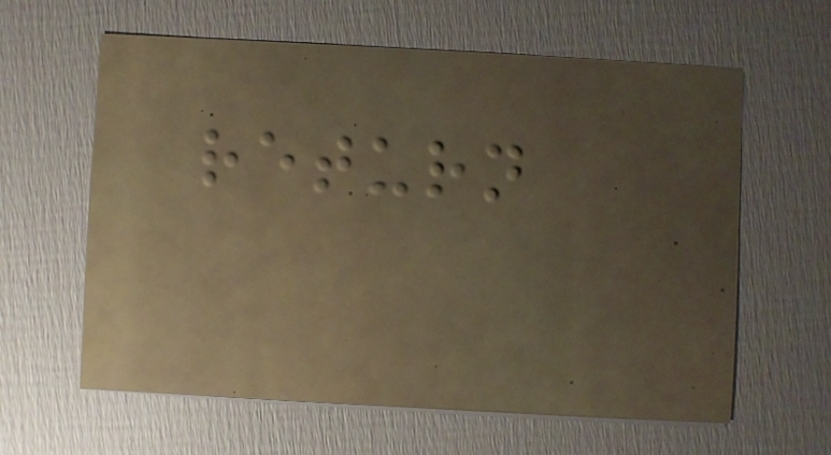return
